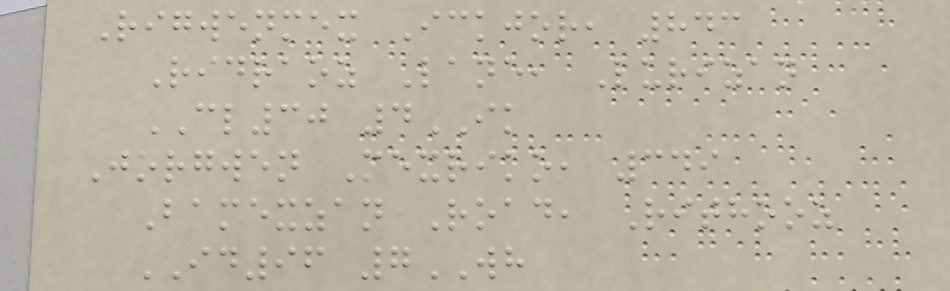Rigwenmex Ickjor, 843
Ridraoz Lane, Lurizan
CL30 4IK
Jorgwen Mexriko, 349
Bamexzan Road, Rithooz
ID96 7WH
